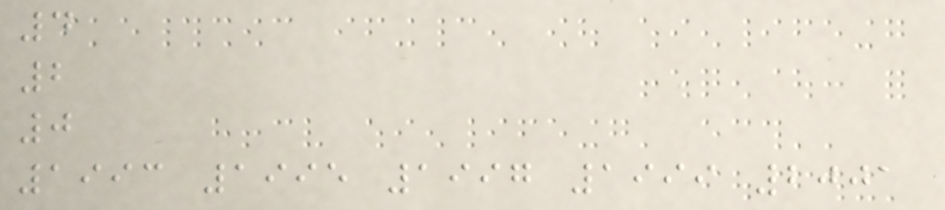4
2
0
1993 1995 1997 1999 2001
